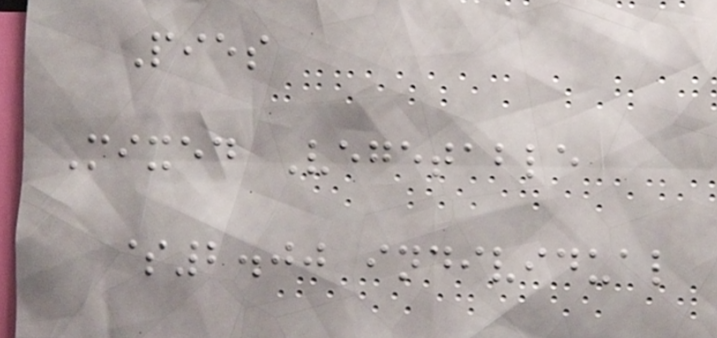Pies
Mixed Vegetable
$2.00 individual
